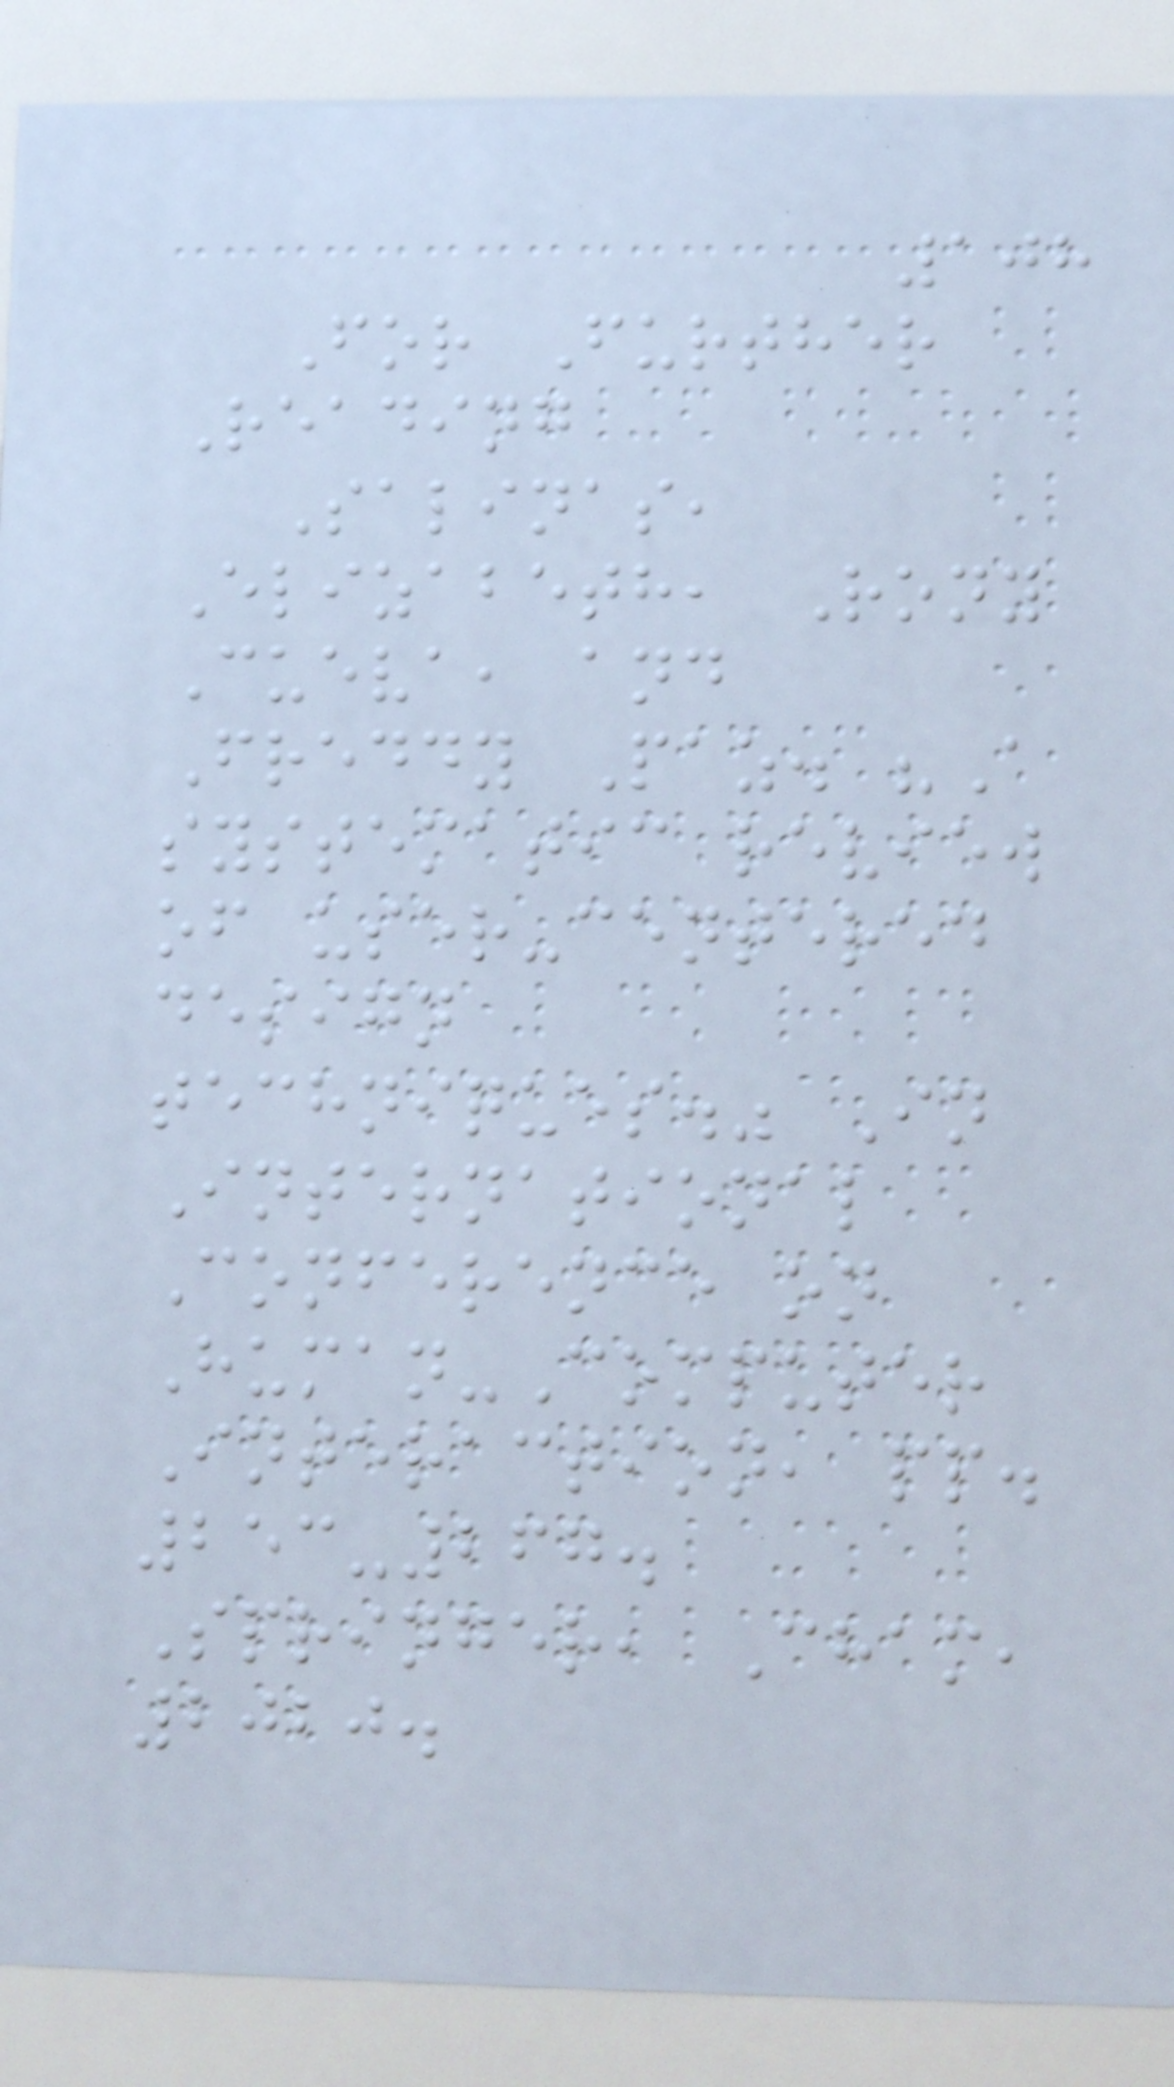108
For Further
Reading
Salinas,
Elizabeth, Rony
Cueva, and
Freddy Paz. "A
systematic review
of user-centered
design
techniques." In
International
Conference on
Human-Computer
Interaction, pp.
253-267.
Springer, Cham,
2020.
